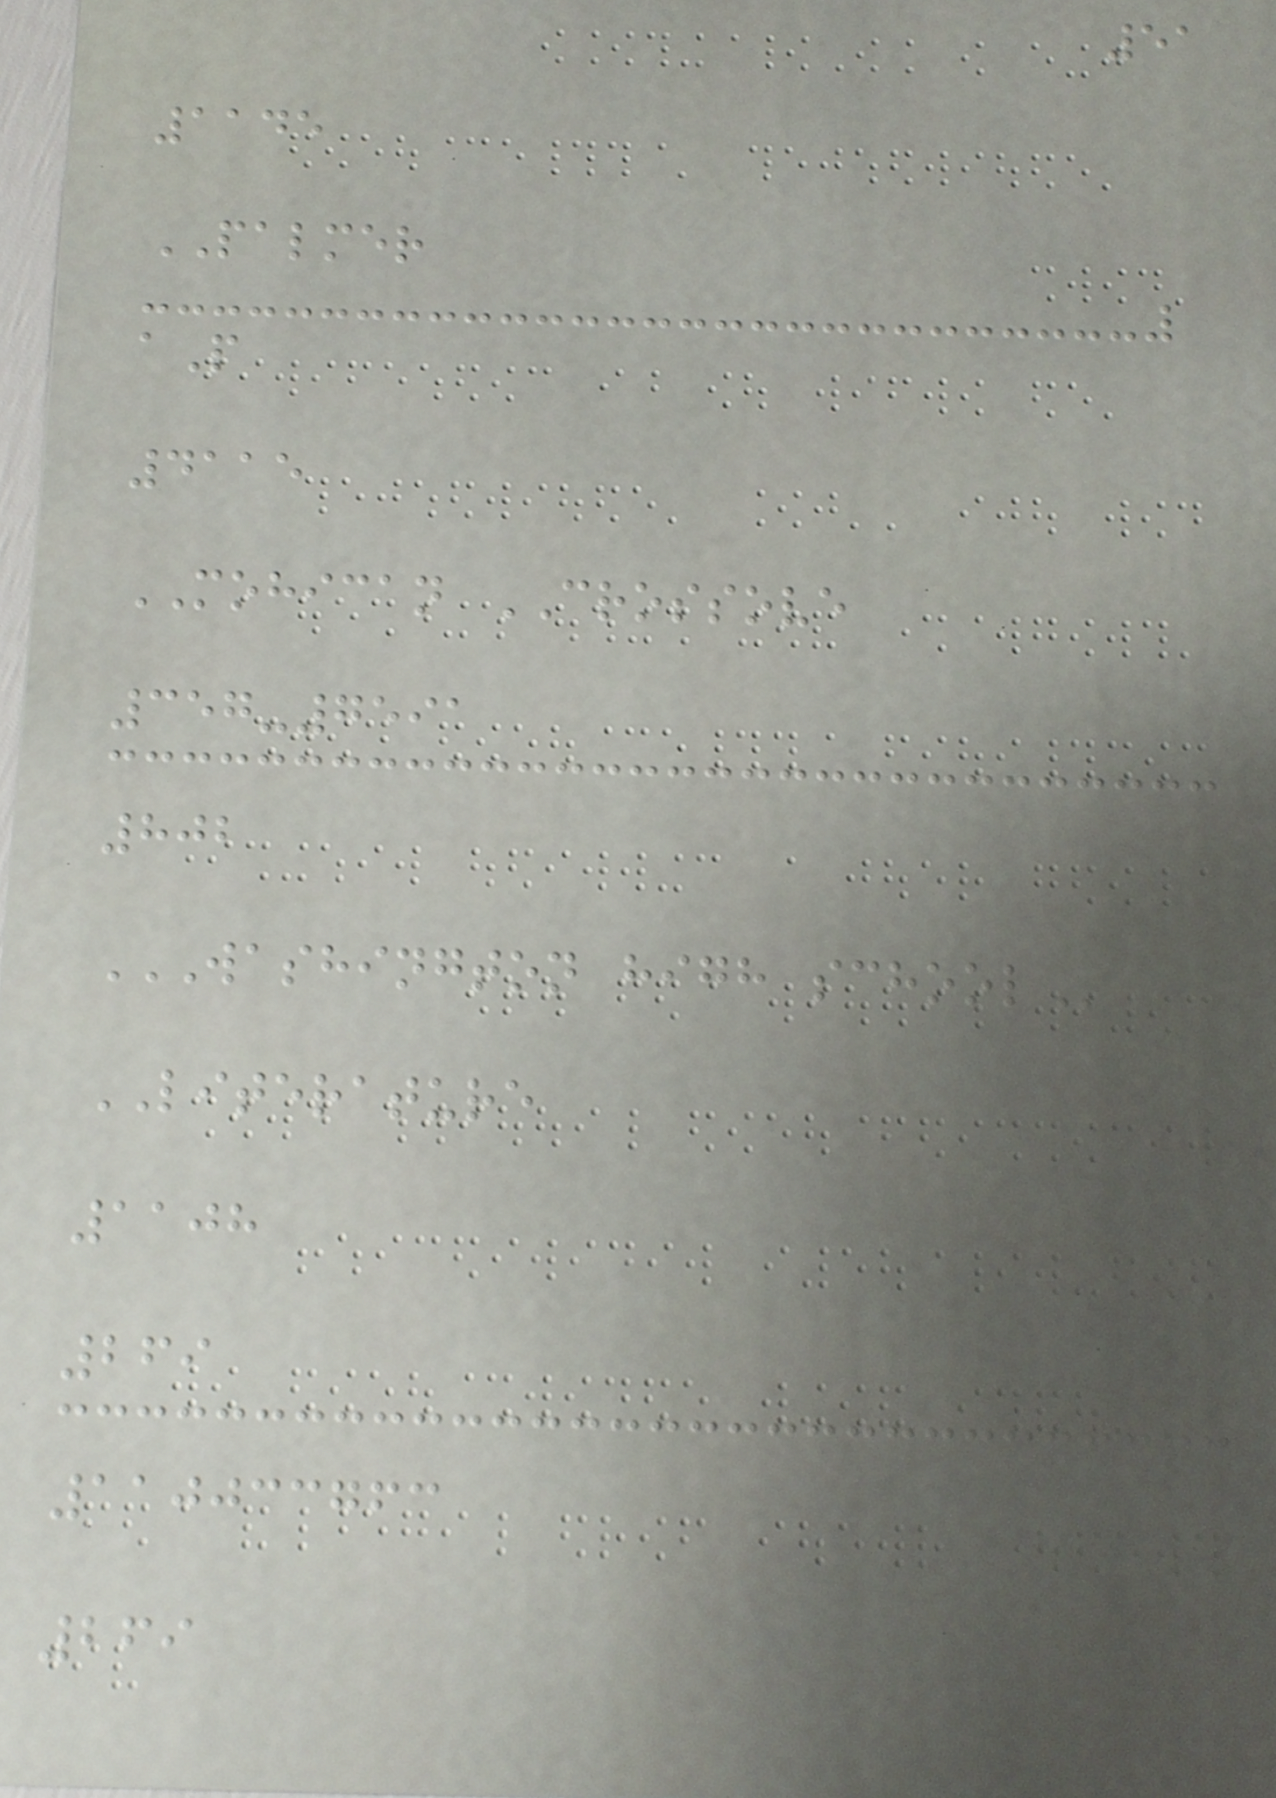51
1145
PALMER
aP
4115
MOHICAN CROSSOVE
357-7591
802
WASHINGTON HIGH SCHOOL
LITERATURE
1108
269
110033763
269
